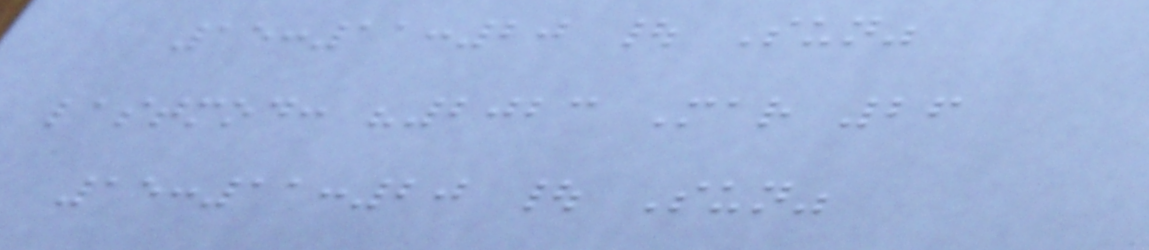15:11:20 | Sun"
lastmod: "2023 Mar 26
15:11:20 | Sun"
